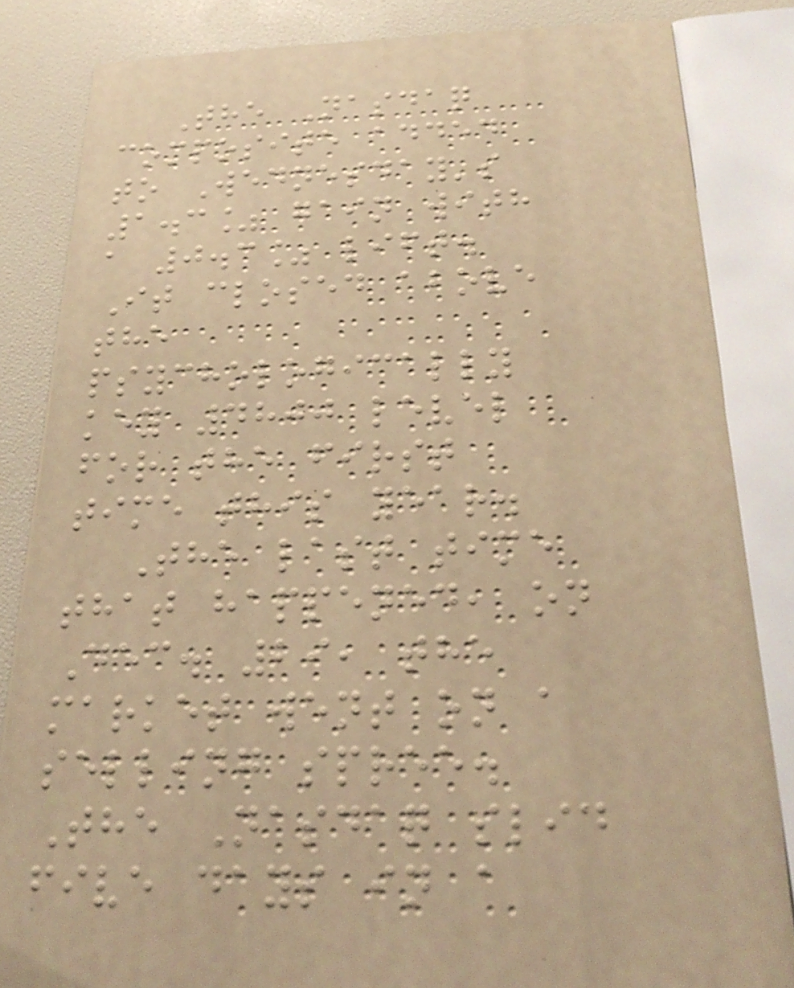The Nasdaq
composite added
to Wednesday's
1.3% gain with
a 0.3% lift.
It closed above
the
psychologically
key 4800 level
for the first
time this year.
The last time
that happened, on
Dec. 29, the
market went on a
selling spree.
The Nasdaq slid
five days in a
